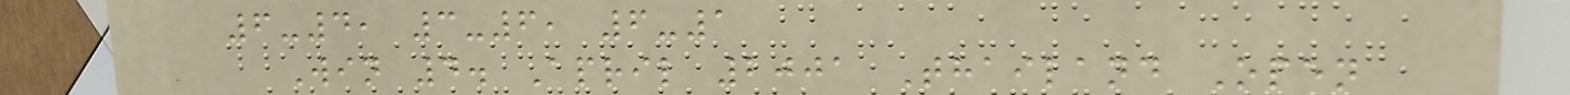6-4, 3-6, 6-1
Win 4. April 2001 Thailand Open
